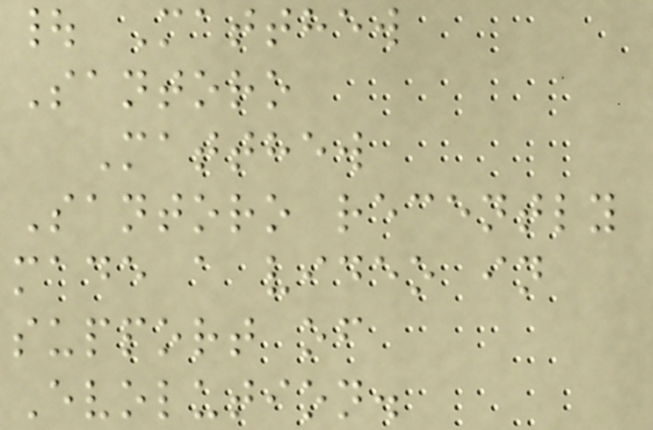| Matthew
Santoro
Matthew
Santoro recently
made a video in
support of
Evolution.
